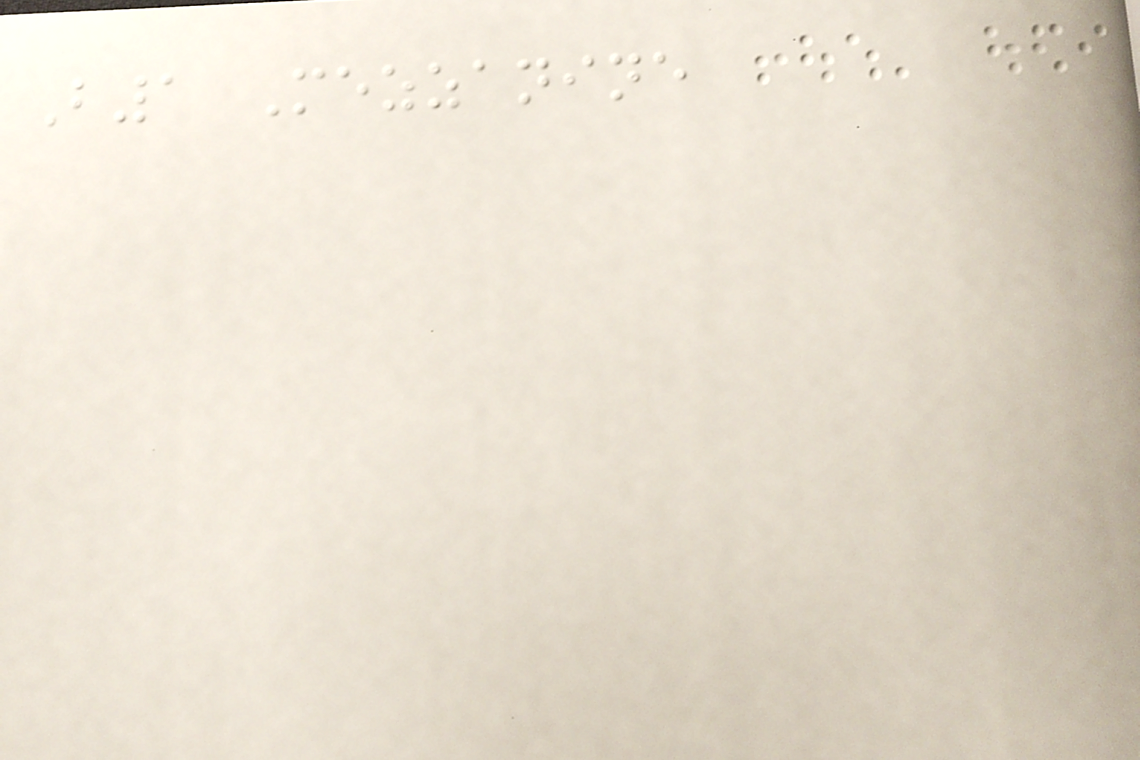B1 Mezzanine
